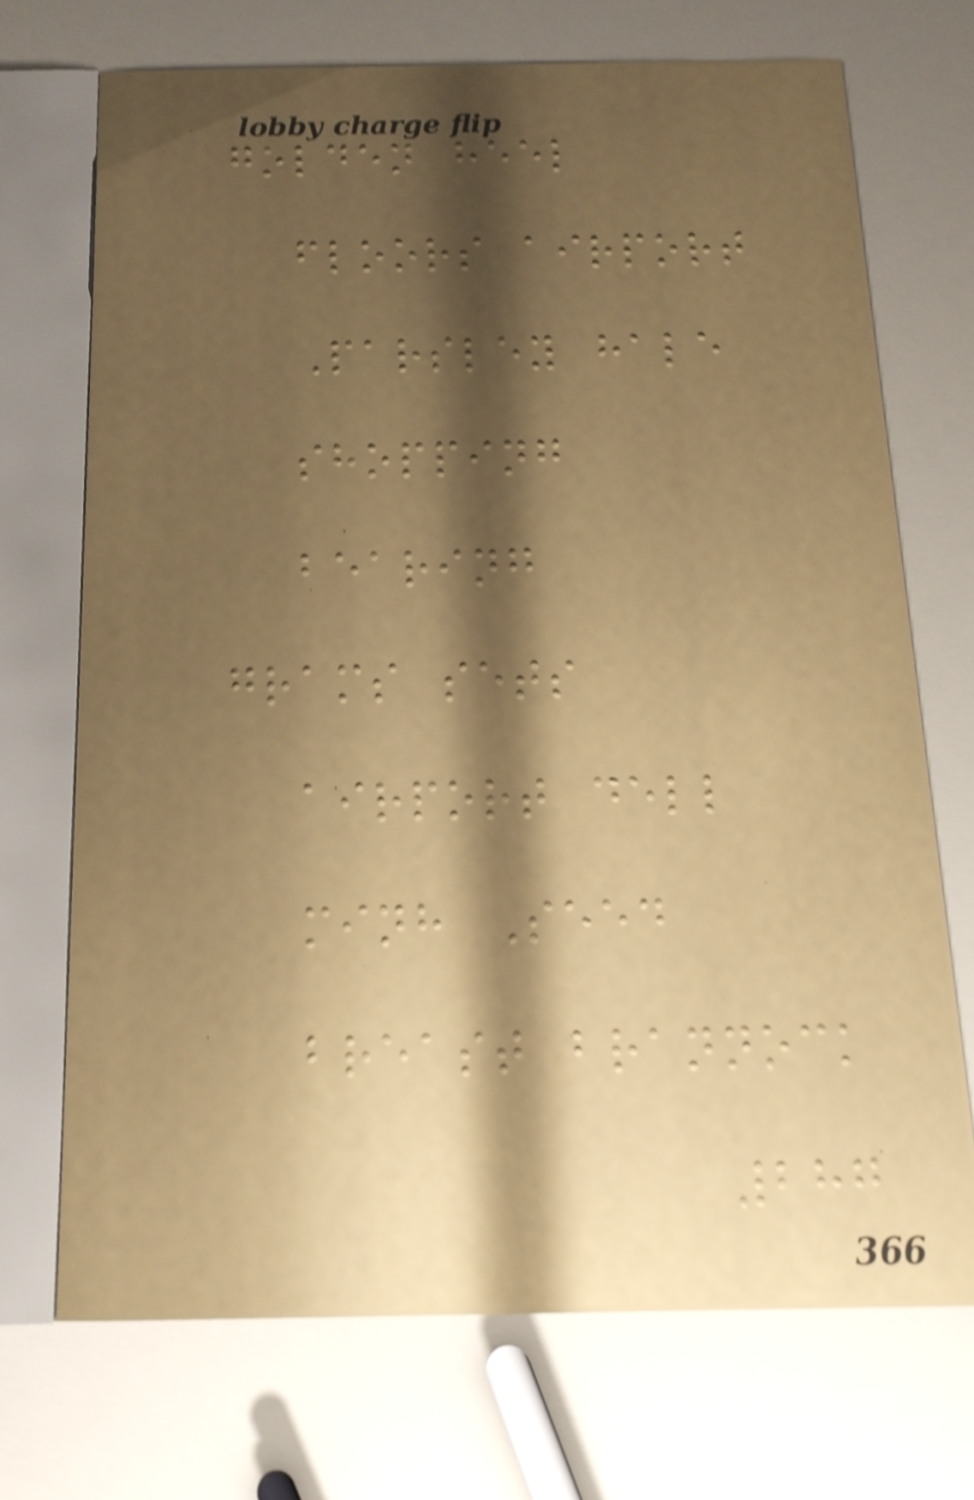golden heel
floors airport
Parsley hale
shopping
bearing
grams sets
airport dell
minh Seed
breast brannock
287
